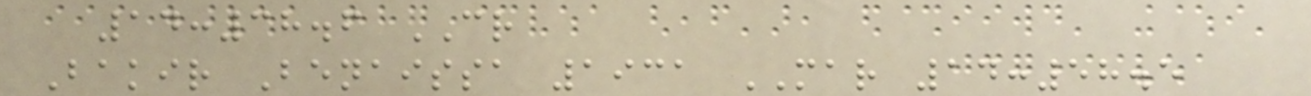14:38.6 CR
Bakir Benaissa 1931 MAR 14:58.5
